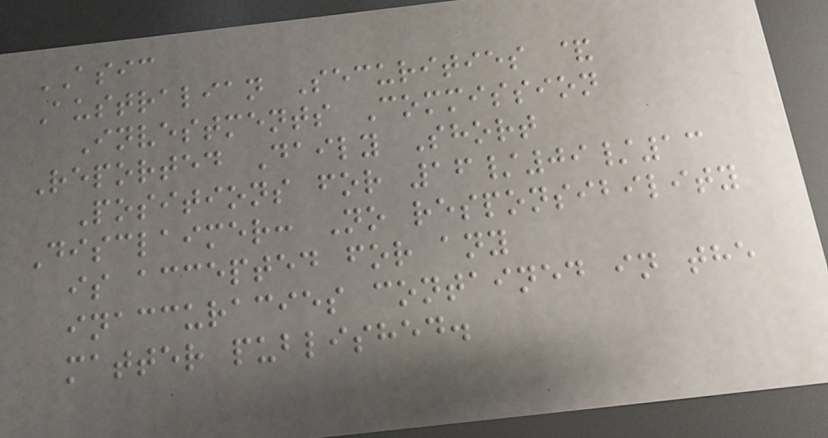ASIC
Australian Securities &
Investments Commission
Reported Daily Short
Positions for 16/09/13
Disclaimer: No responsibility
is accepted for any
inaccuracies contained in the
matter published.
